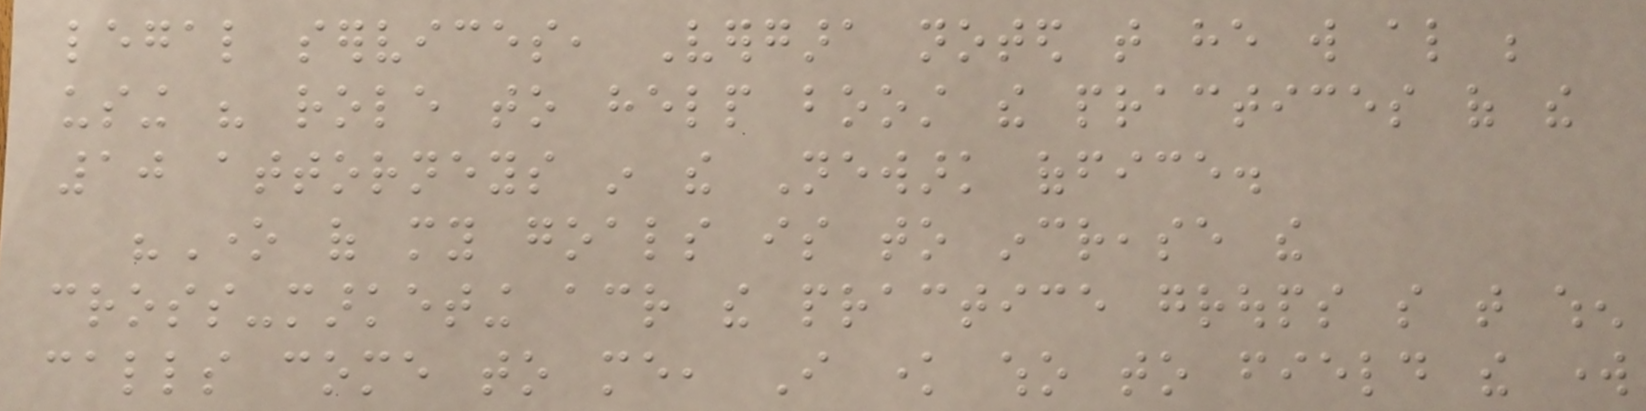legal services, Vergara noted that he will also be
using his role to help boost the practices of the
10 attorneys in the Newark office.
"One of my goals is to increase the
cross-marketing across the practice groups so that when
calls come to me, I know who to field the work
